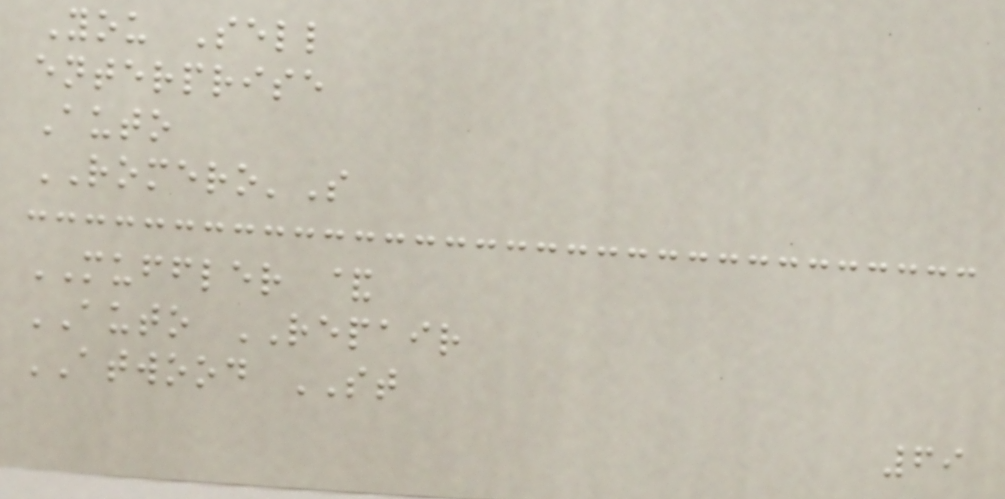You Sell
enterprise
Auto
ROMERO'S
MUFFLER &
AUTO REPAIR
ATWOOD ST
69
